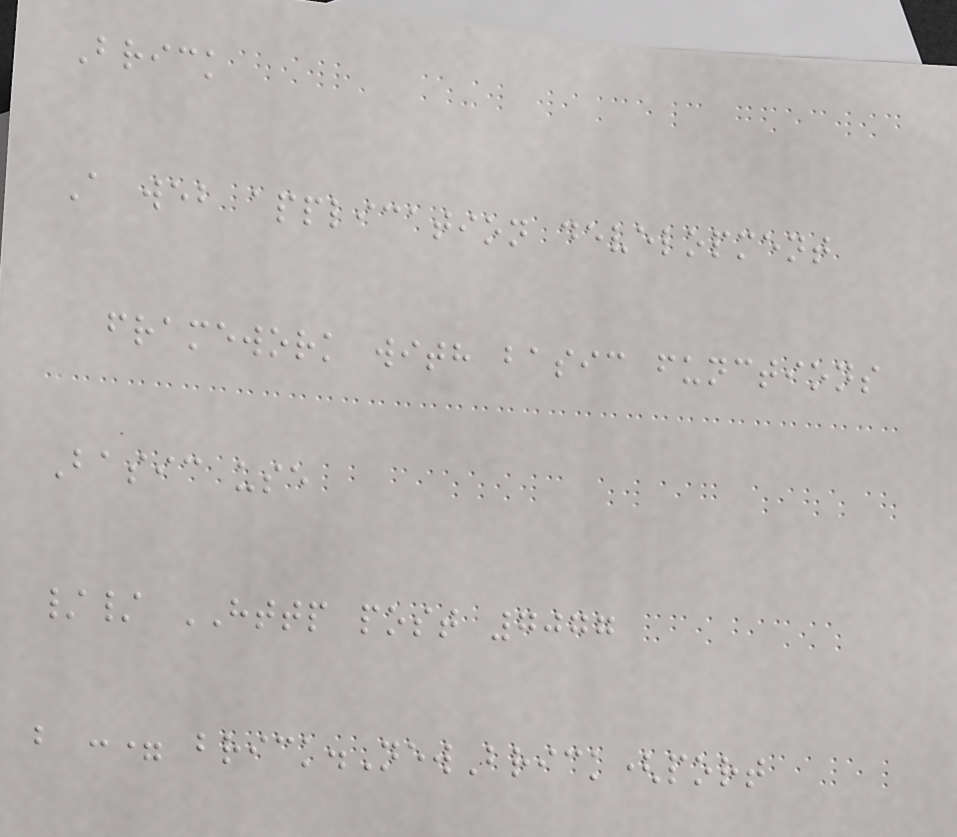Brick
A web application development
framework with basic functions
Basic use
// HTTP post 7077
b := brick.NewBrick(port
